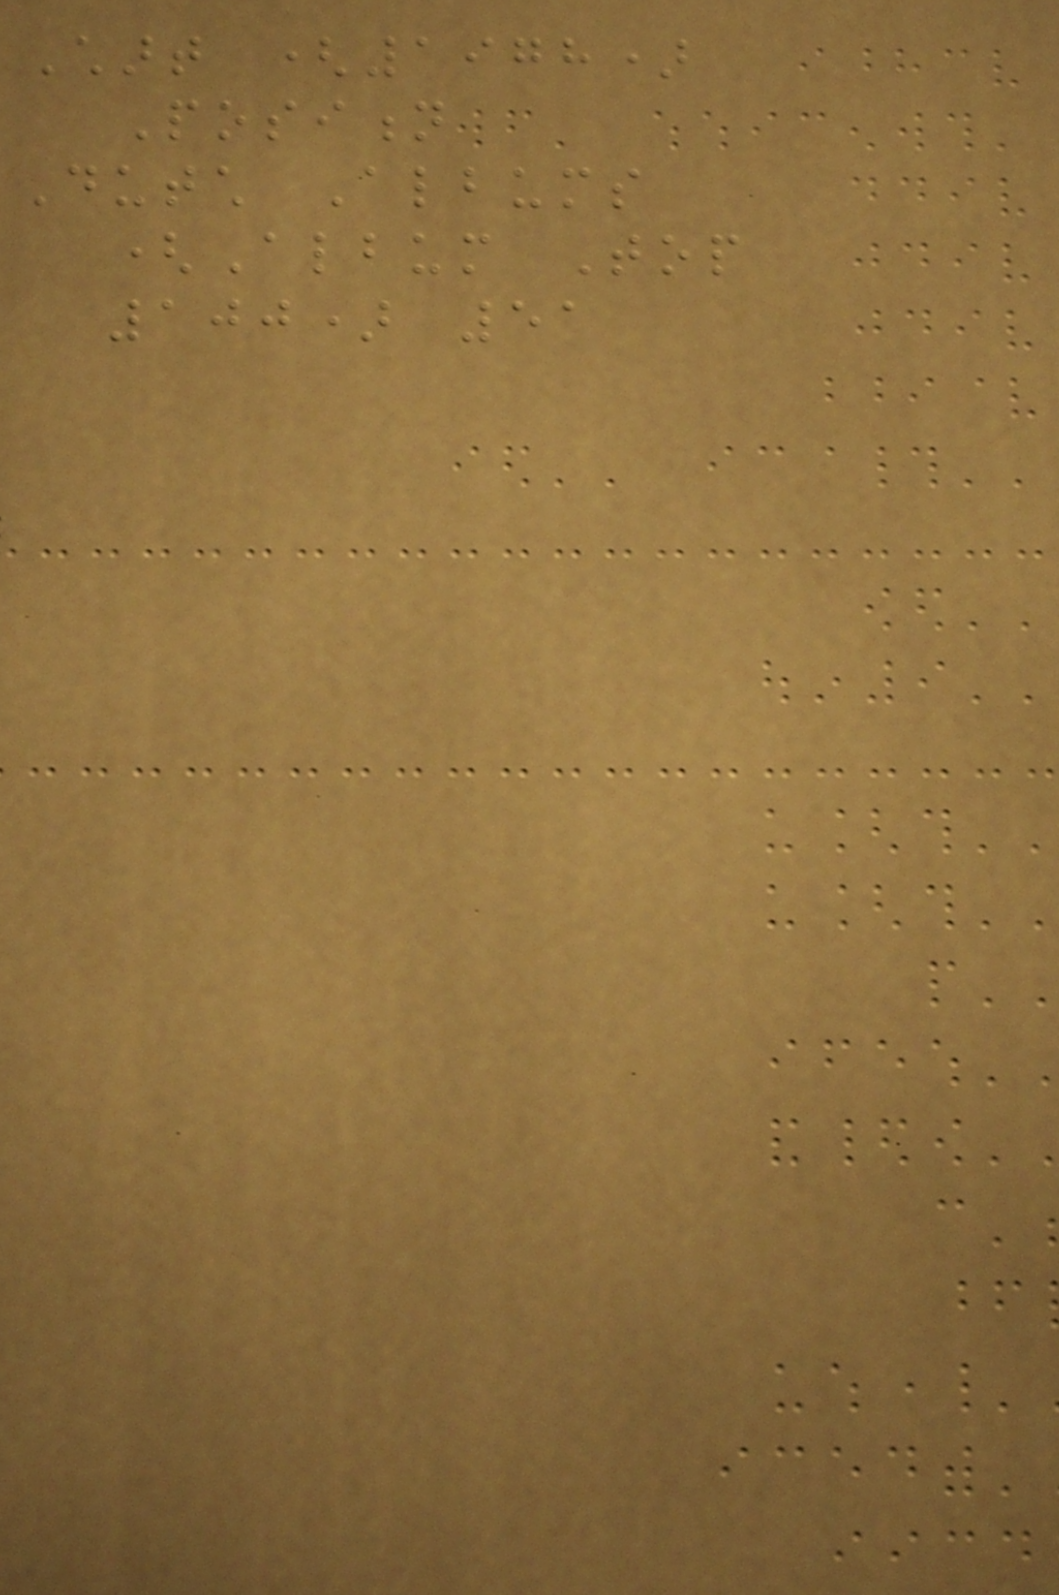Chart (1978)
Position
Dutch Albums
(Album Top
100) 51
